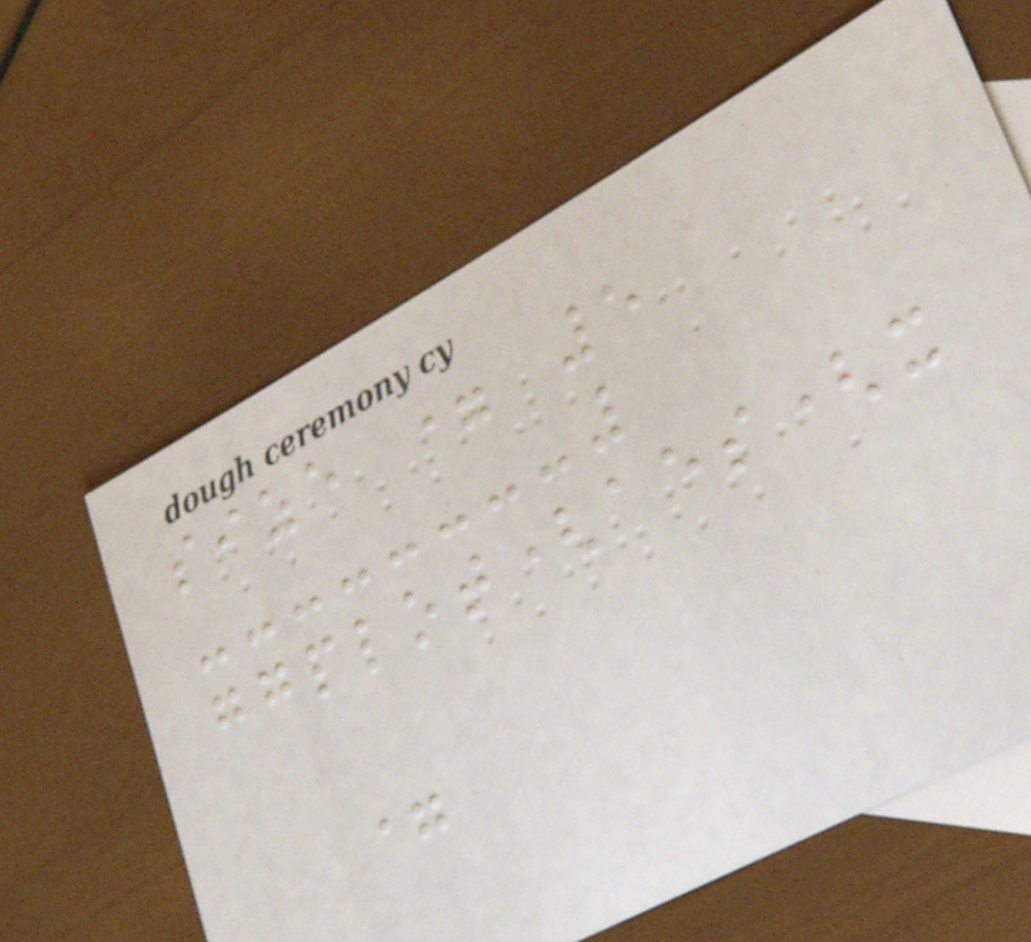size = 5
ggplot(aes(x
=
